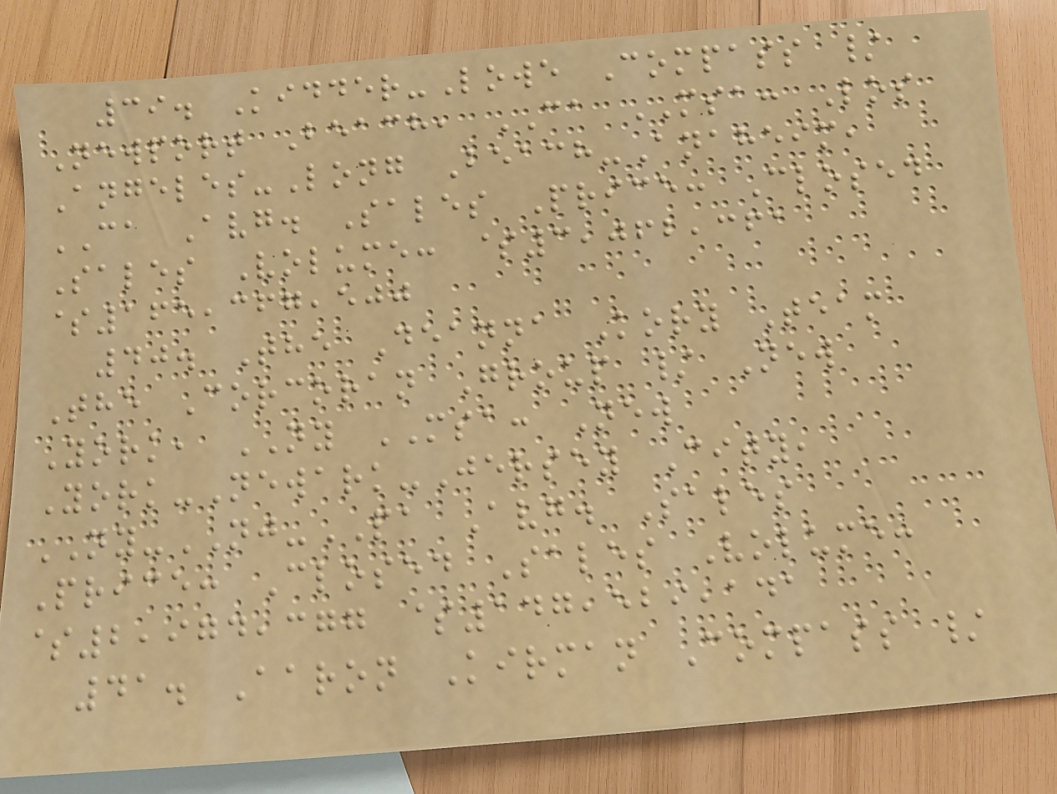39. Kidder-Lowe Compass /
Newport Beach, CA MSA: Los
Angeles-Long Beach-Anaheim,
CA Avg. Sales Price: Closed
Sales Volume: $3,062,361
$165,367,500
40. The Deanna Kory Team
The Corcoran Group / New
York, NY MSA: New
York-Newark-Jersey City,
NY-NJ-PA Avg. Sales
Price: Closed Sales Volume:
$2,974,377 $147,529,141
41. Aaron Kirman Compass /
